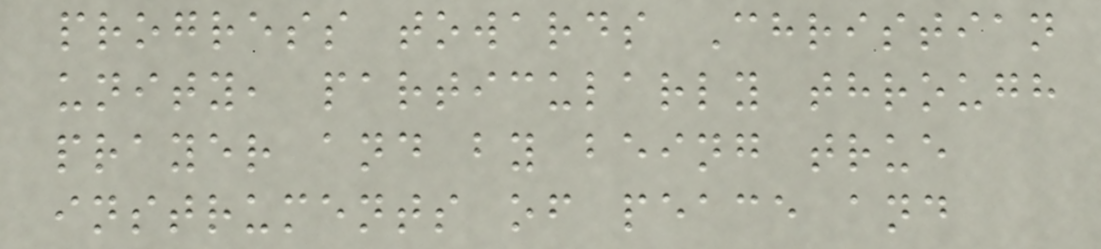progress towards Christian
unity, particularly through
prayer and by being true
instruments of peace and
